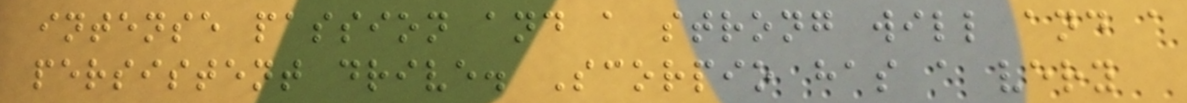intense passion and a strong will and a
persistent drive. Scorpio has a very
